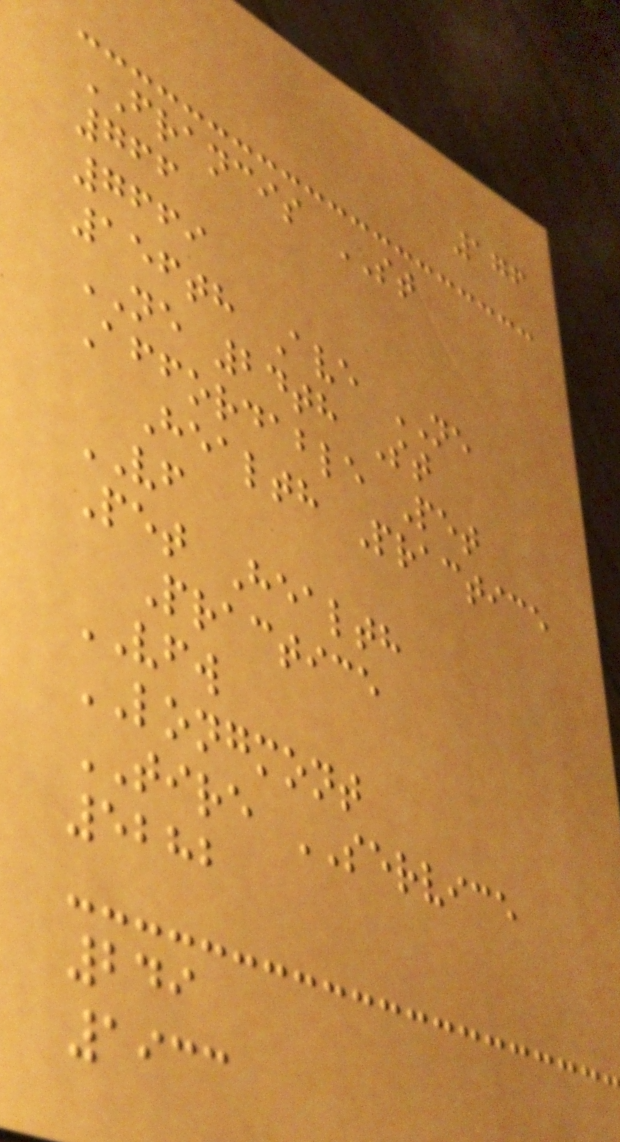176
FRANCIS ST
766
7669
156th Ave NE
NE 24th St
Affordable Pet
Health Practice
VF
Pet Health
Practice
VFW
LONGMONT
TIRE SERVICE
5282
249
1933
